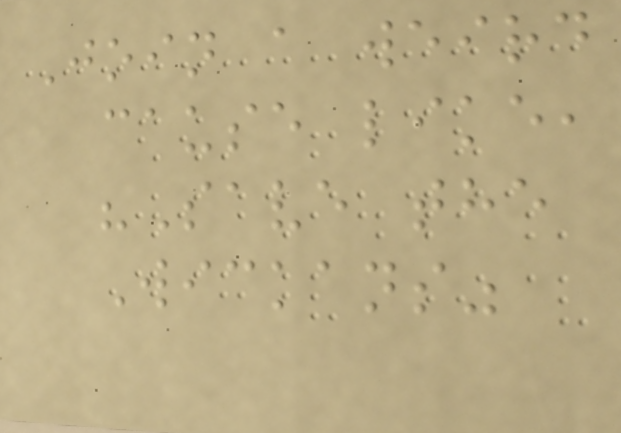Join a weird
cause like,
"Save the
Wickans"
